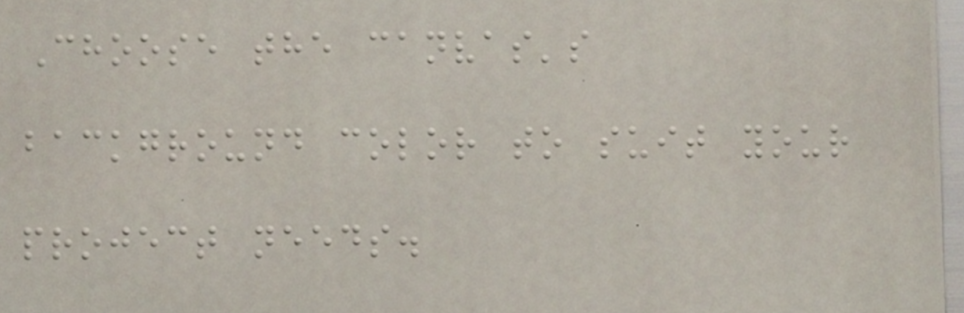Choose the canvas's
background color to suit your
project needs.
